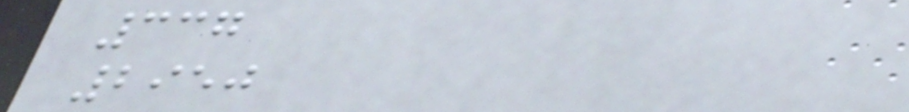337
2950
